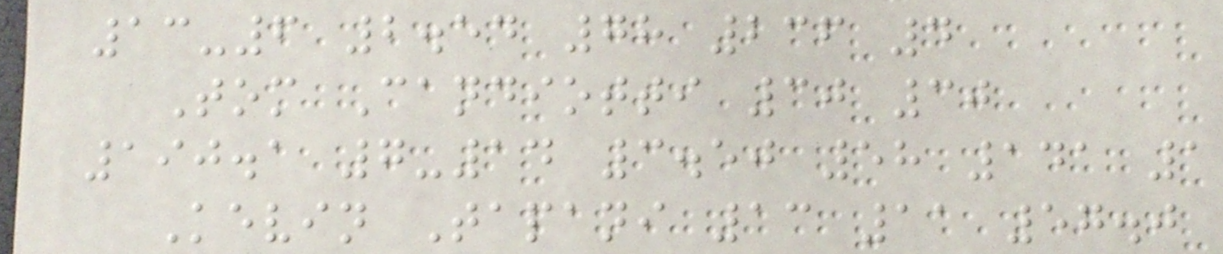13-6 2.54 78 236 4
Tom Candiotti 30 30
190.1 7-14 3.50 58 141 1
Kevin Tapani 13 11 57.0
